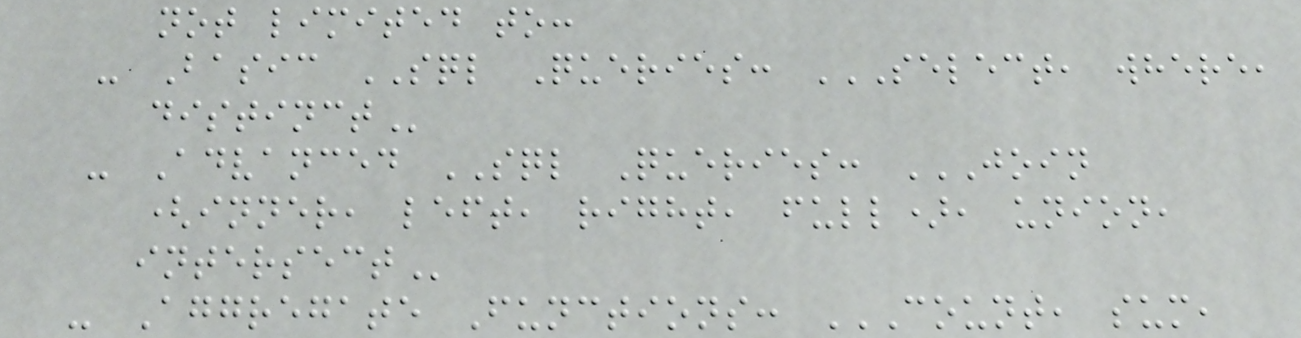not limited to:
- Basic SQL Queries: SELECT, WHERE,
DISTINCT
- Advanced SQL Queries: JOIN
(INNER, LEFT, RIGHT, FULL), UNION,
INTERSECT
- Aggregate Functions: COUNT, SUM,
